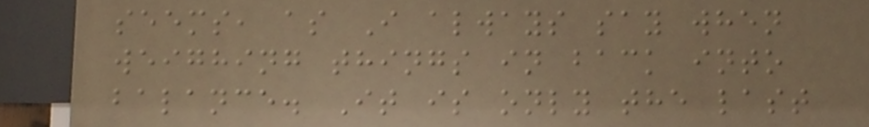seems, as I always say when
weighing things in back into
balance. It is only the last
